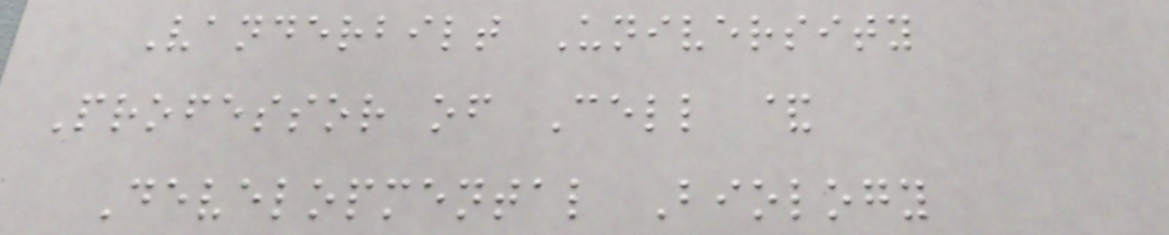Vanderbilt University
Professor of Cell &
Developmental Biology
